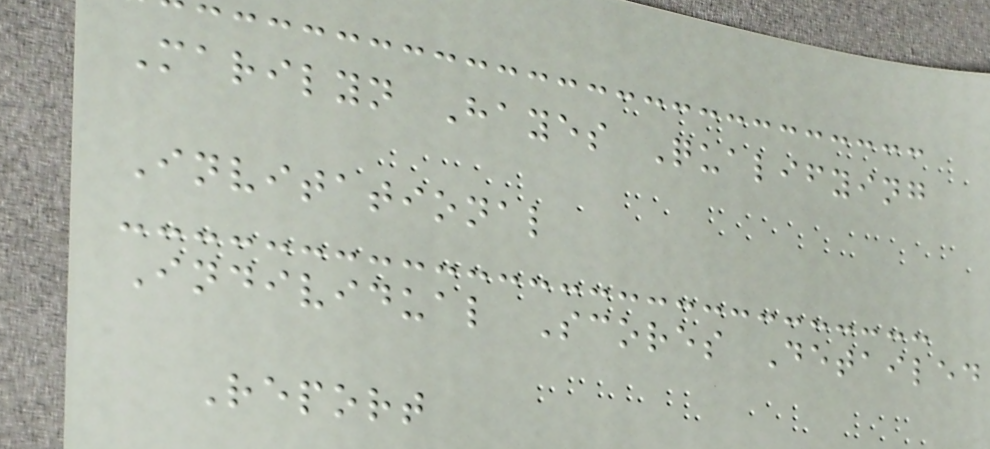Marilyn Hayes Qualifying
Invitational
Individual Scores Detailed
Report
